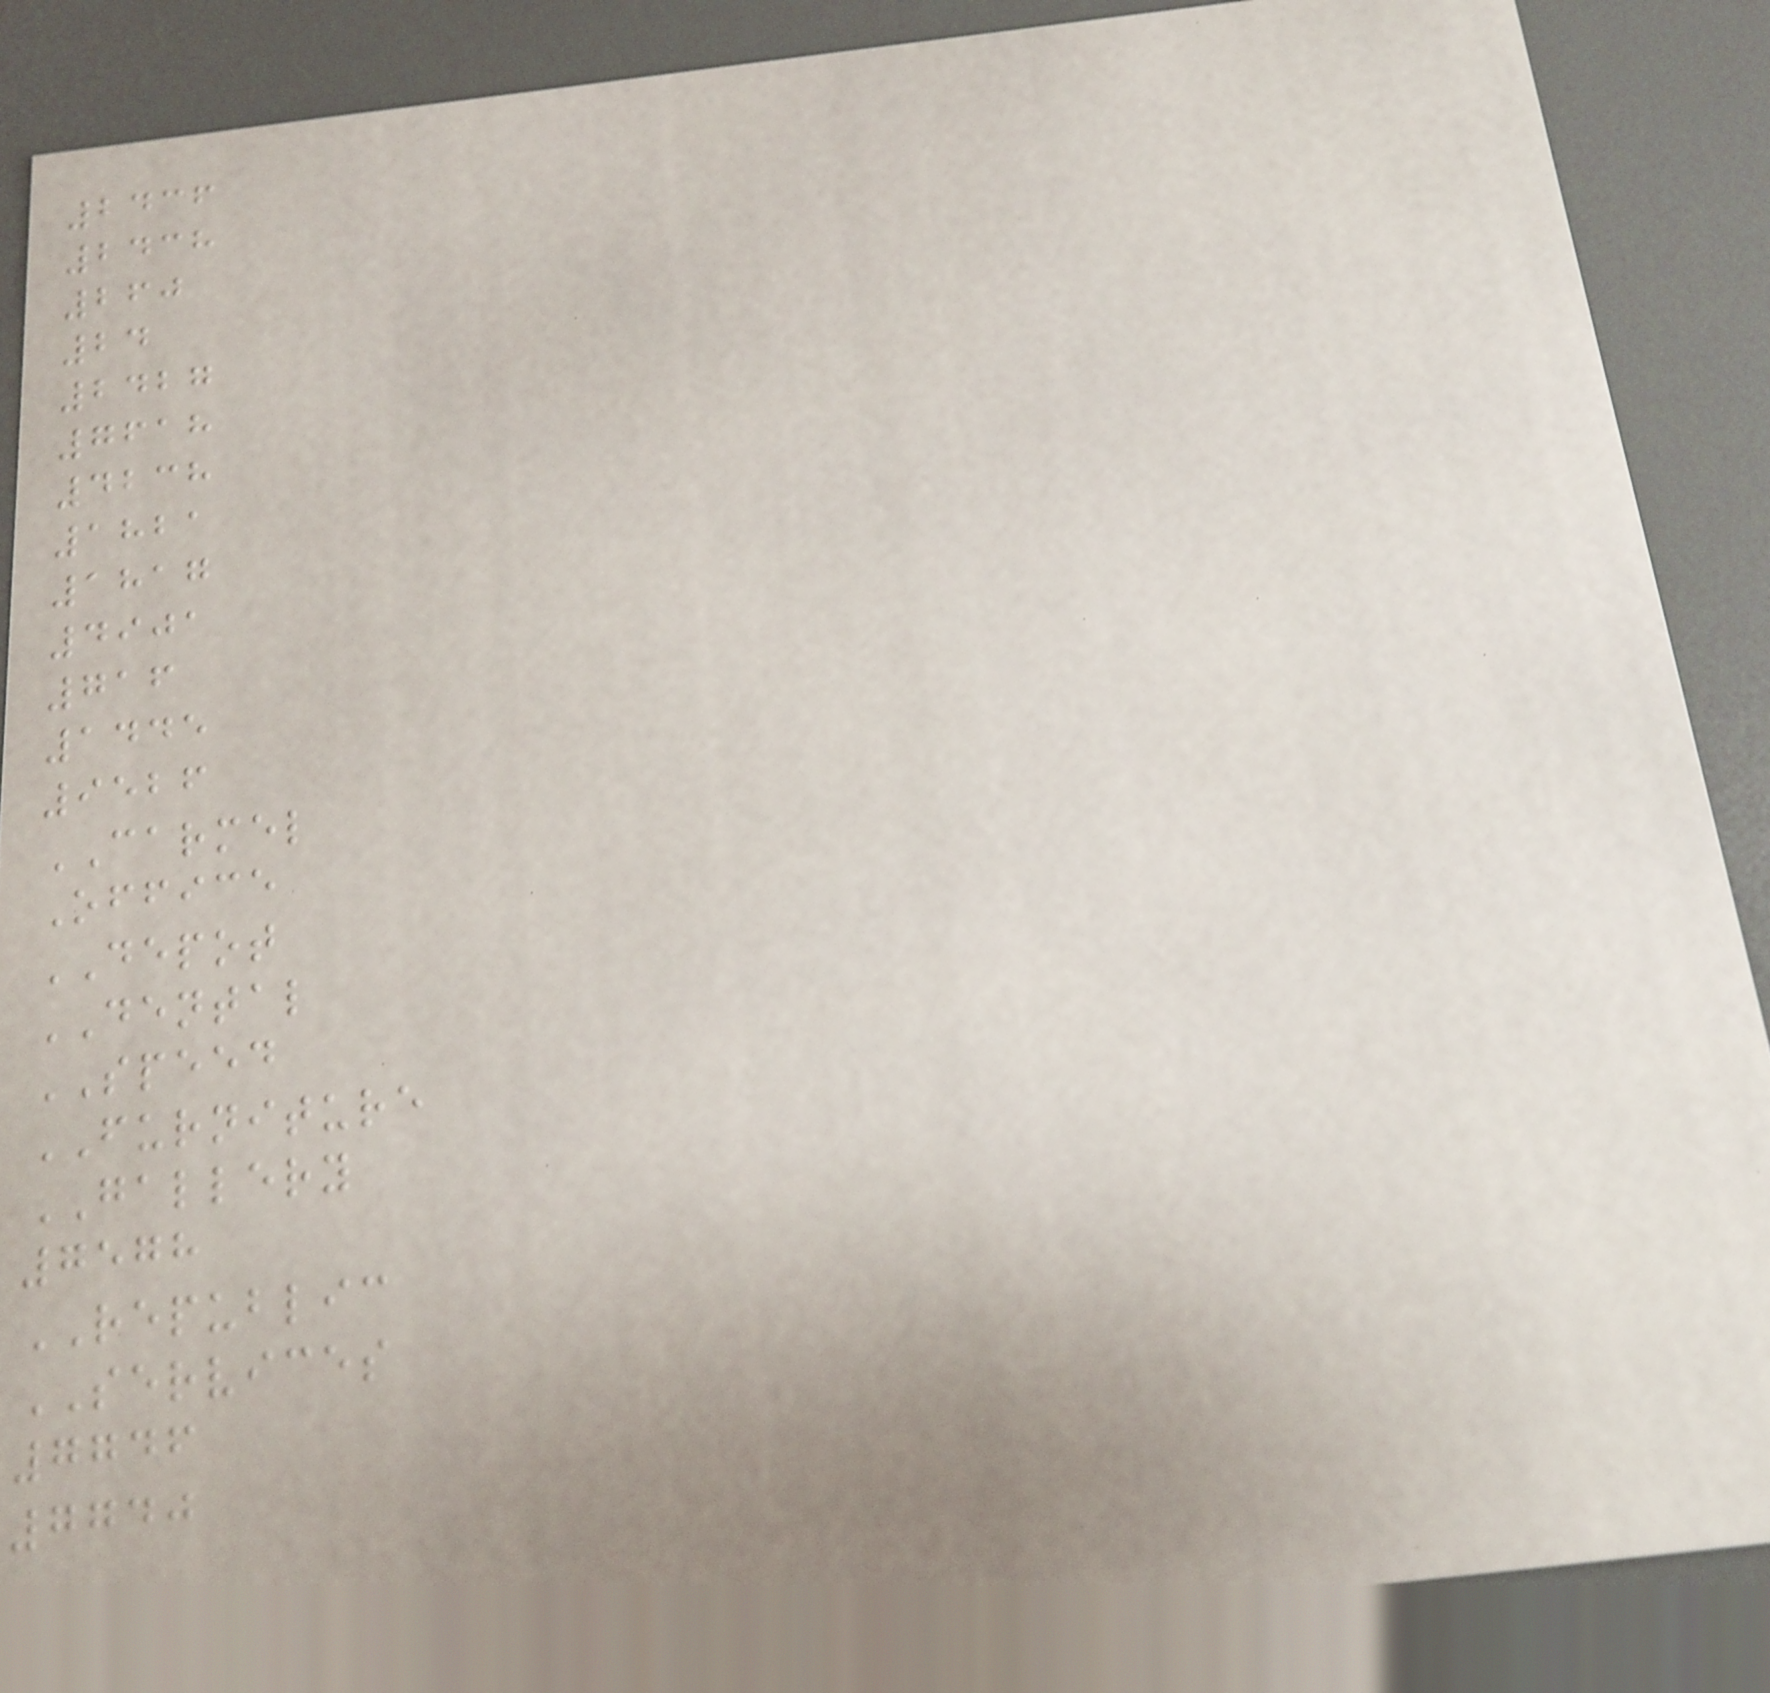2436
2438
260
24
2427
7618
4238
1821
1817
4901
716
1445
9526
CARMEL
Office
DEPOT
DENTAL
SPEED
FURNITURE
GALLERY
7578
REPUBLIC
SERVICES
7746
7740
